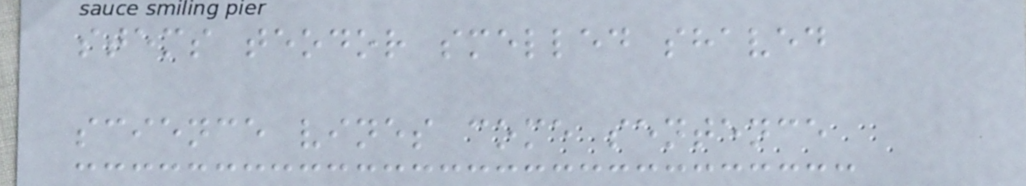stems teodor smelled shaved
science vines come sentence
